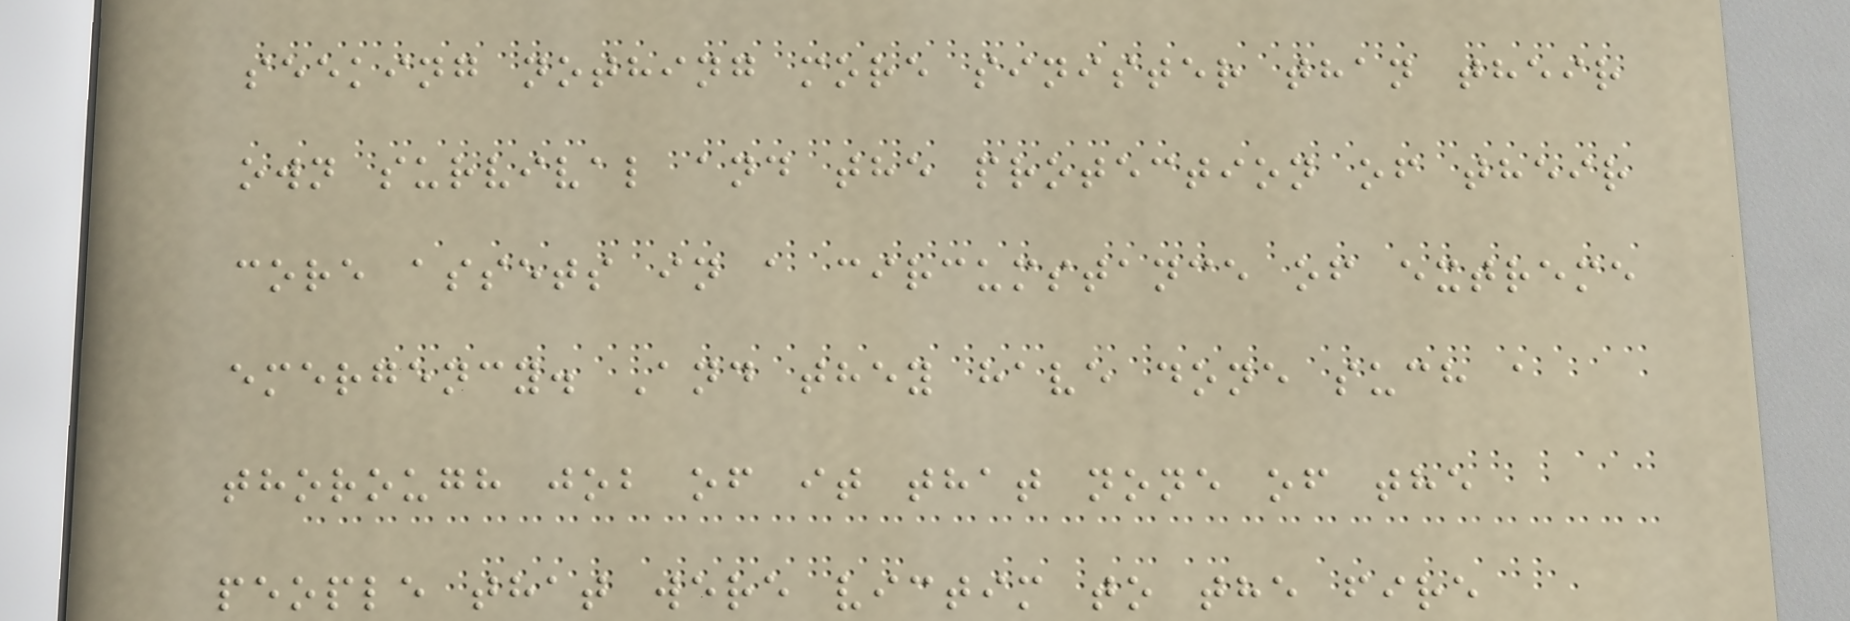seeking nothing more sinister than their
own survival and the protection of their
core assets in a circumstance of extreme
emergency. And they have done such a
thorough job of it that none of the
people that were victim to the fire
